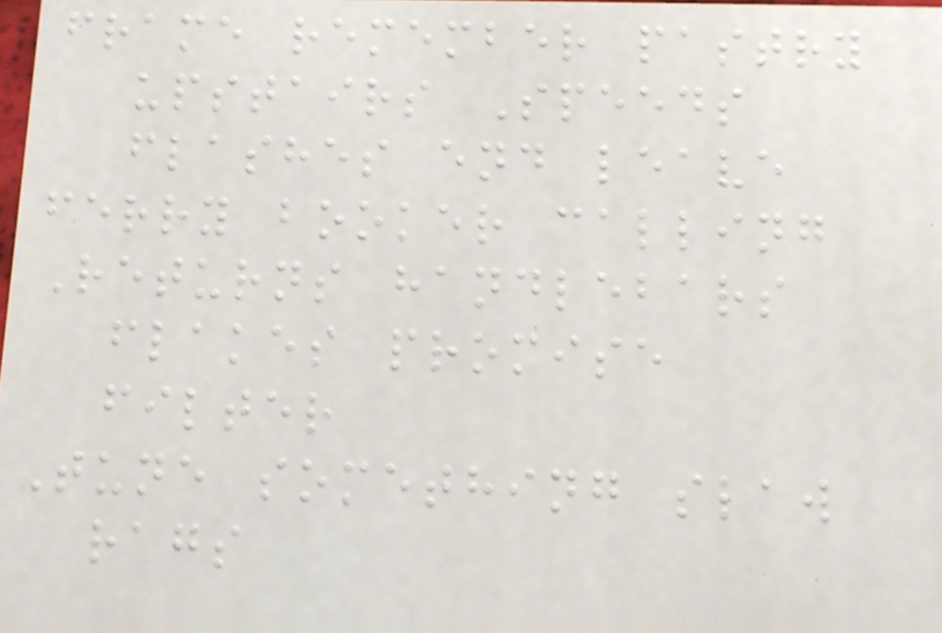frame remember pastry
upstairs Speeds
flashes end leave
ferry booker calling
Returns handlebars
flakes promise
filter
Tune something slaw
rags
